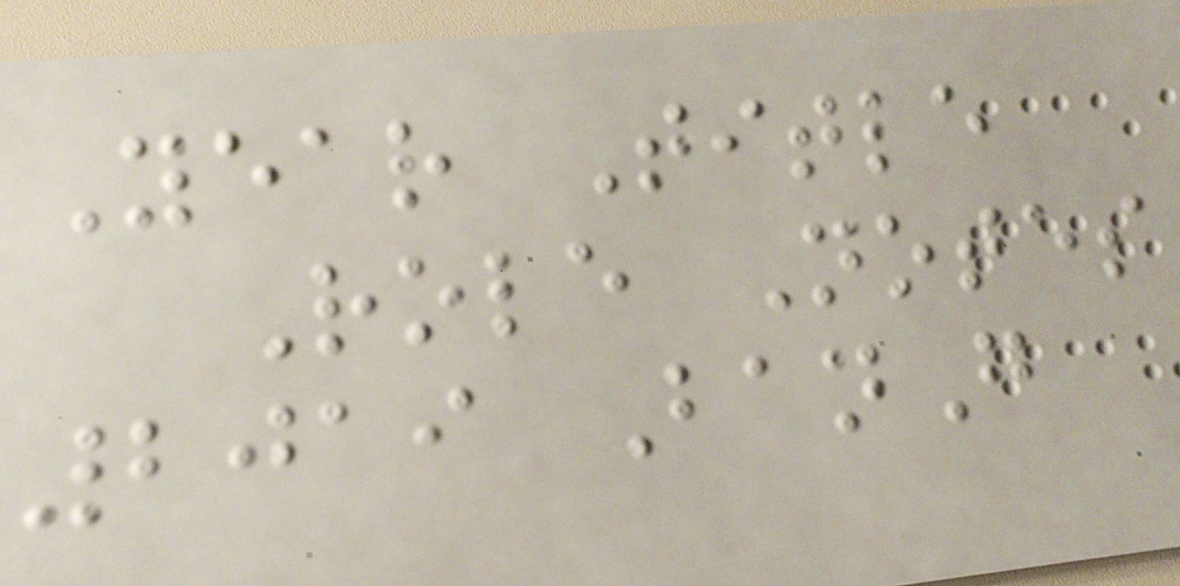Year Title
Role Notes
2019 BanG
